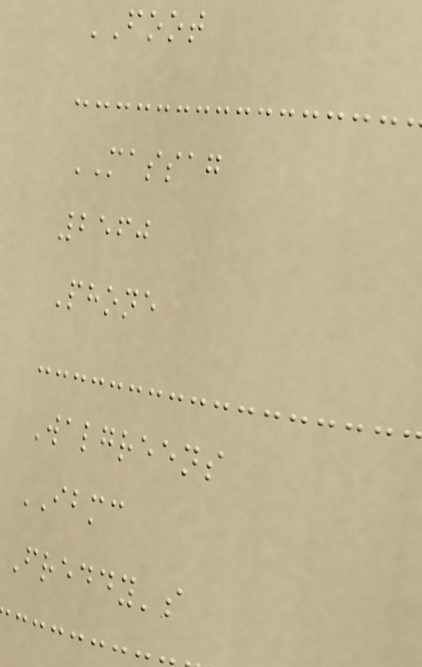FOOT
MASSAG
2560
Phone
Walgreens
IBMC
Freddy's
